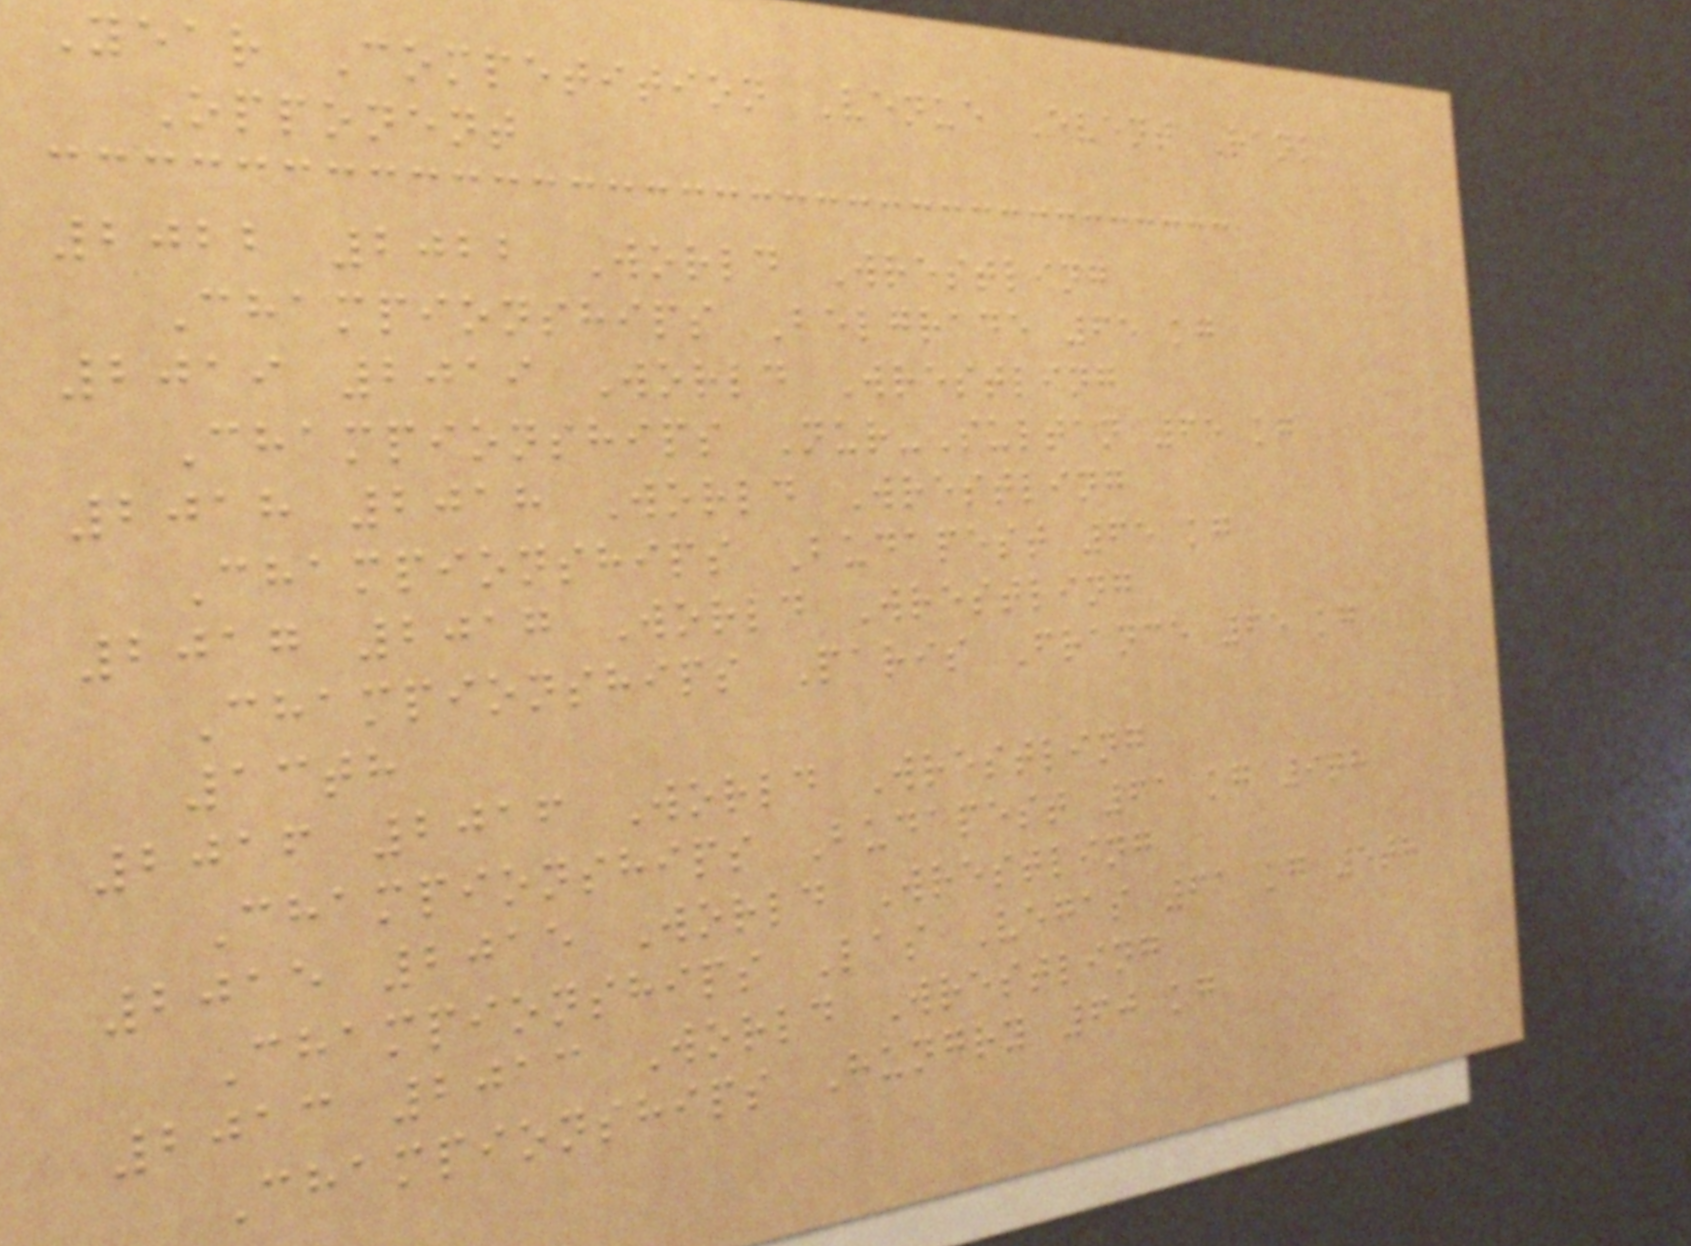Year Competition Venue Event Rank
Opponent
2022 2022 World Wrestling
Championships Belgrade 65 kg
2019 2019 World Wrestling
Championships Nur-Sultan 65 kg
2018 2018 World Wrestling
Championships Budapest 65 kg
2017 2017 World Wrestling
Championships Paris France 65 kg
13th
2016 2016 World Wrestling
Championships Budapest 61 kg 9th
2015 2015 World Wrestling
Championships Las Vegas 61 kg 5th
2013 2013 World Wrestling
Championships Hungry 60 kg
